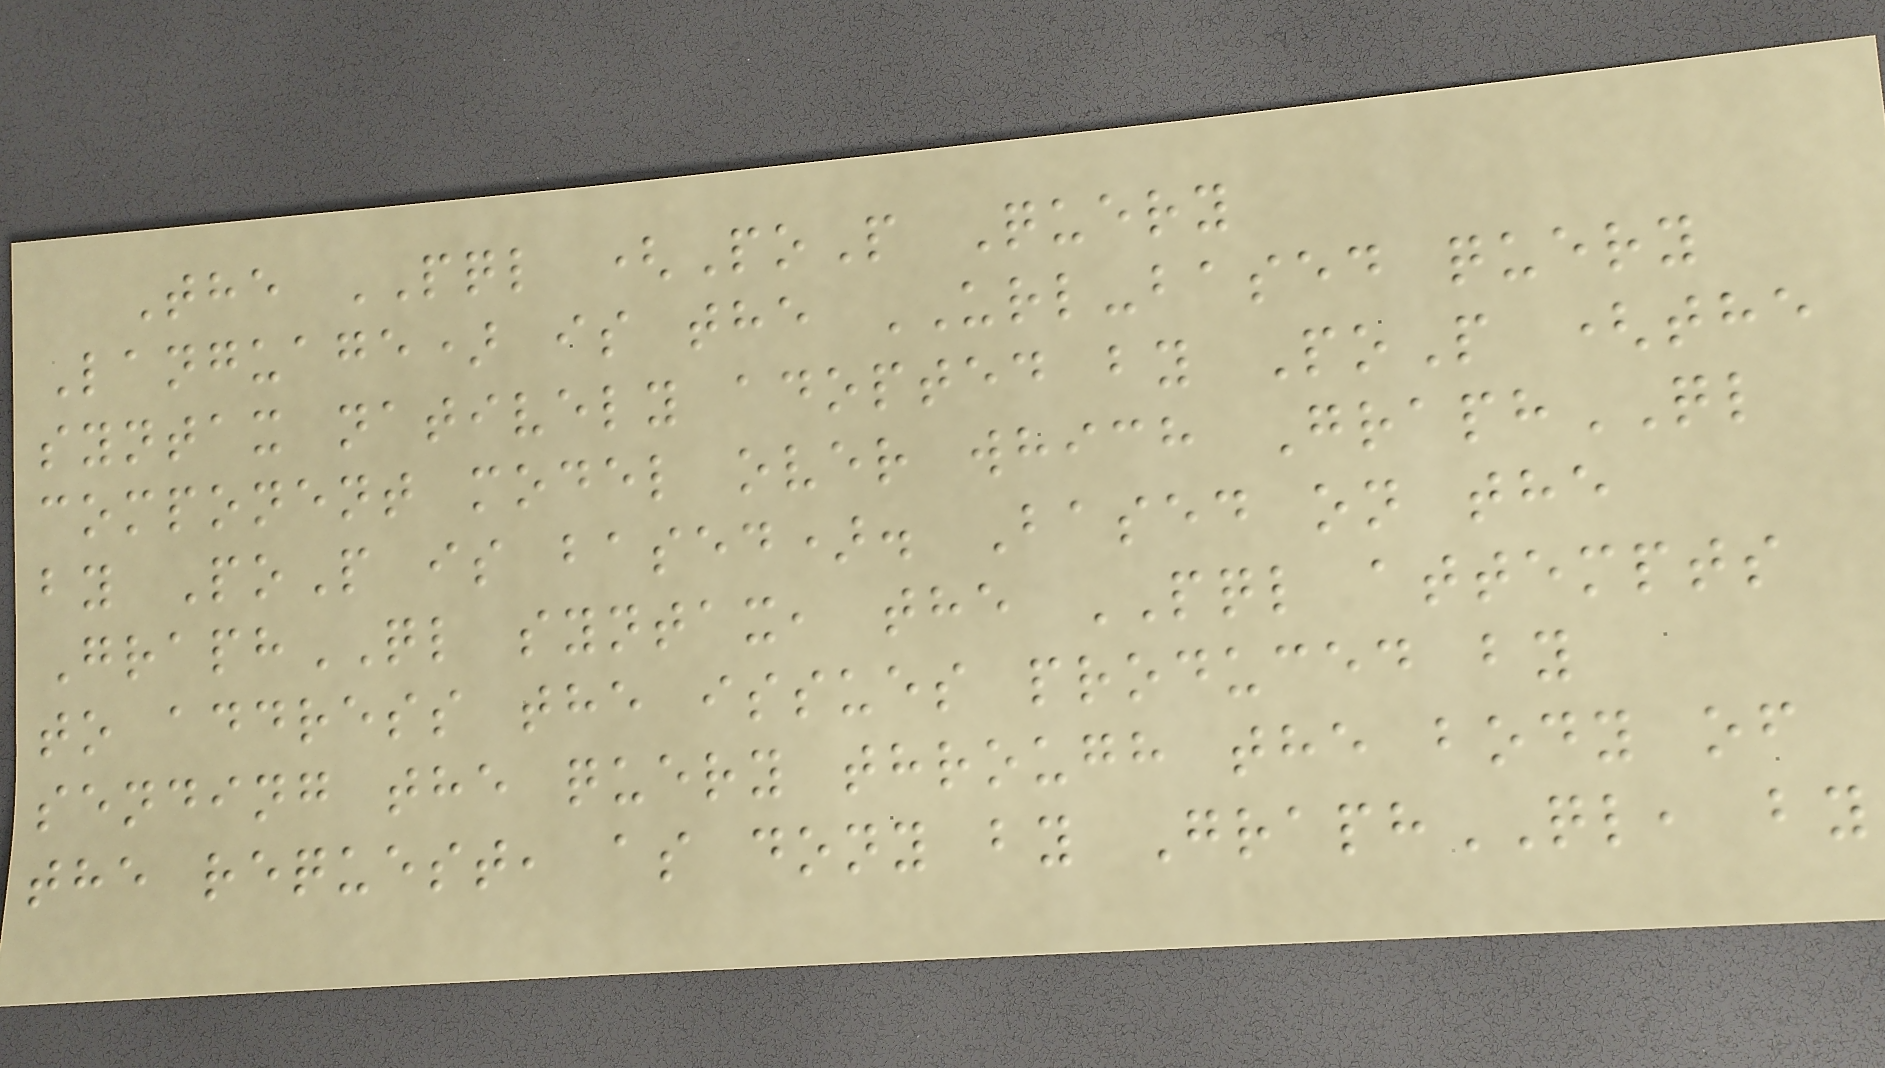The PQL (PoP Query
Language) is the URL-based query
syntax natively adopted by PoP (the
component model over which GraphQL
by PoP is based). Based on the
GraphQL syntax, the PQL attempts
to address the issues produced by
sending the query through the body of
the request, as dony by GraphQL, by
